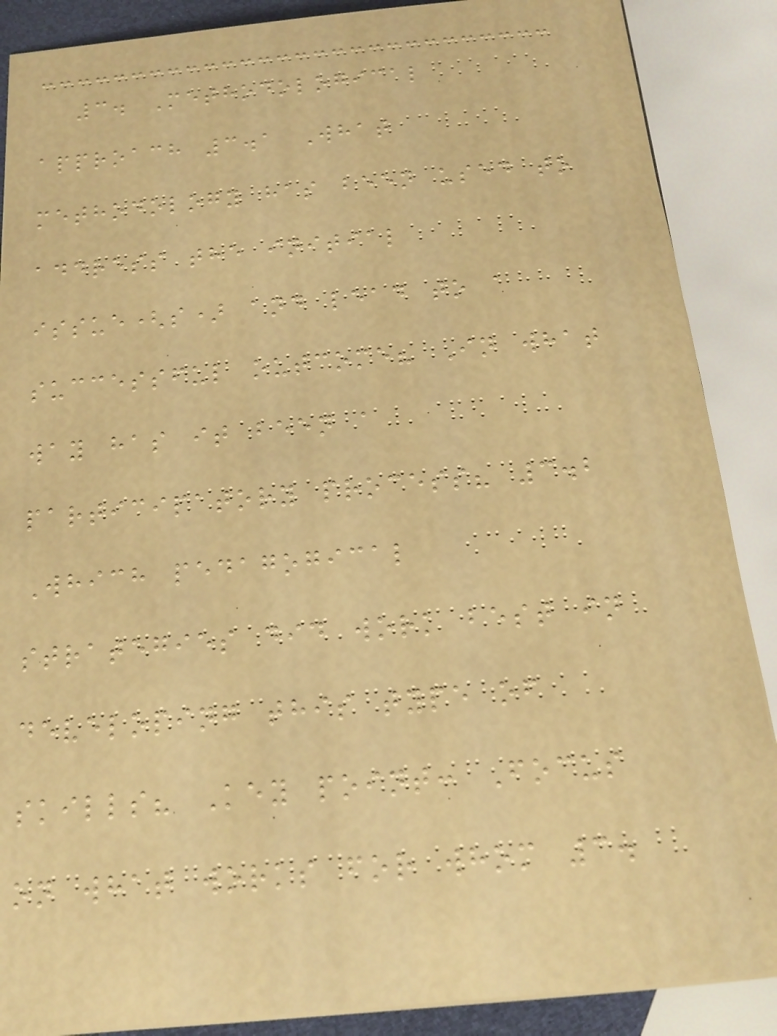3. Methodological
approach 3.1 What
methodology has been used to
address the initial
issue(s) and lead to a
successful outcome? In what
way has it been a
participatory process? 3.2
Which pedagogical
strategies did work best in
developing this type of
skills? Key point: Focus
on what works for whom 3.
